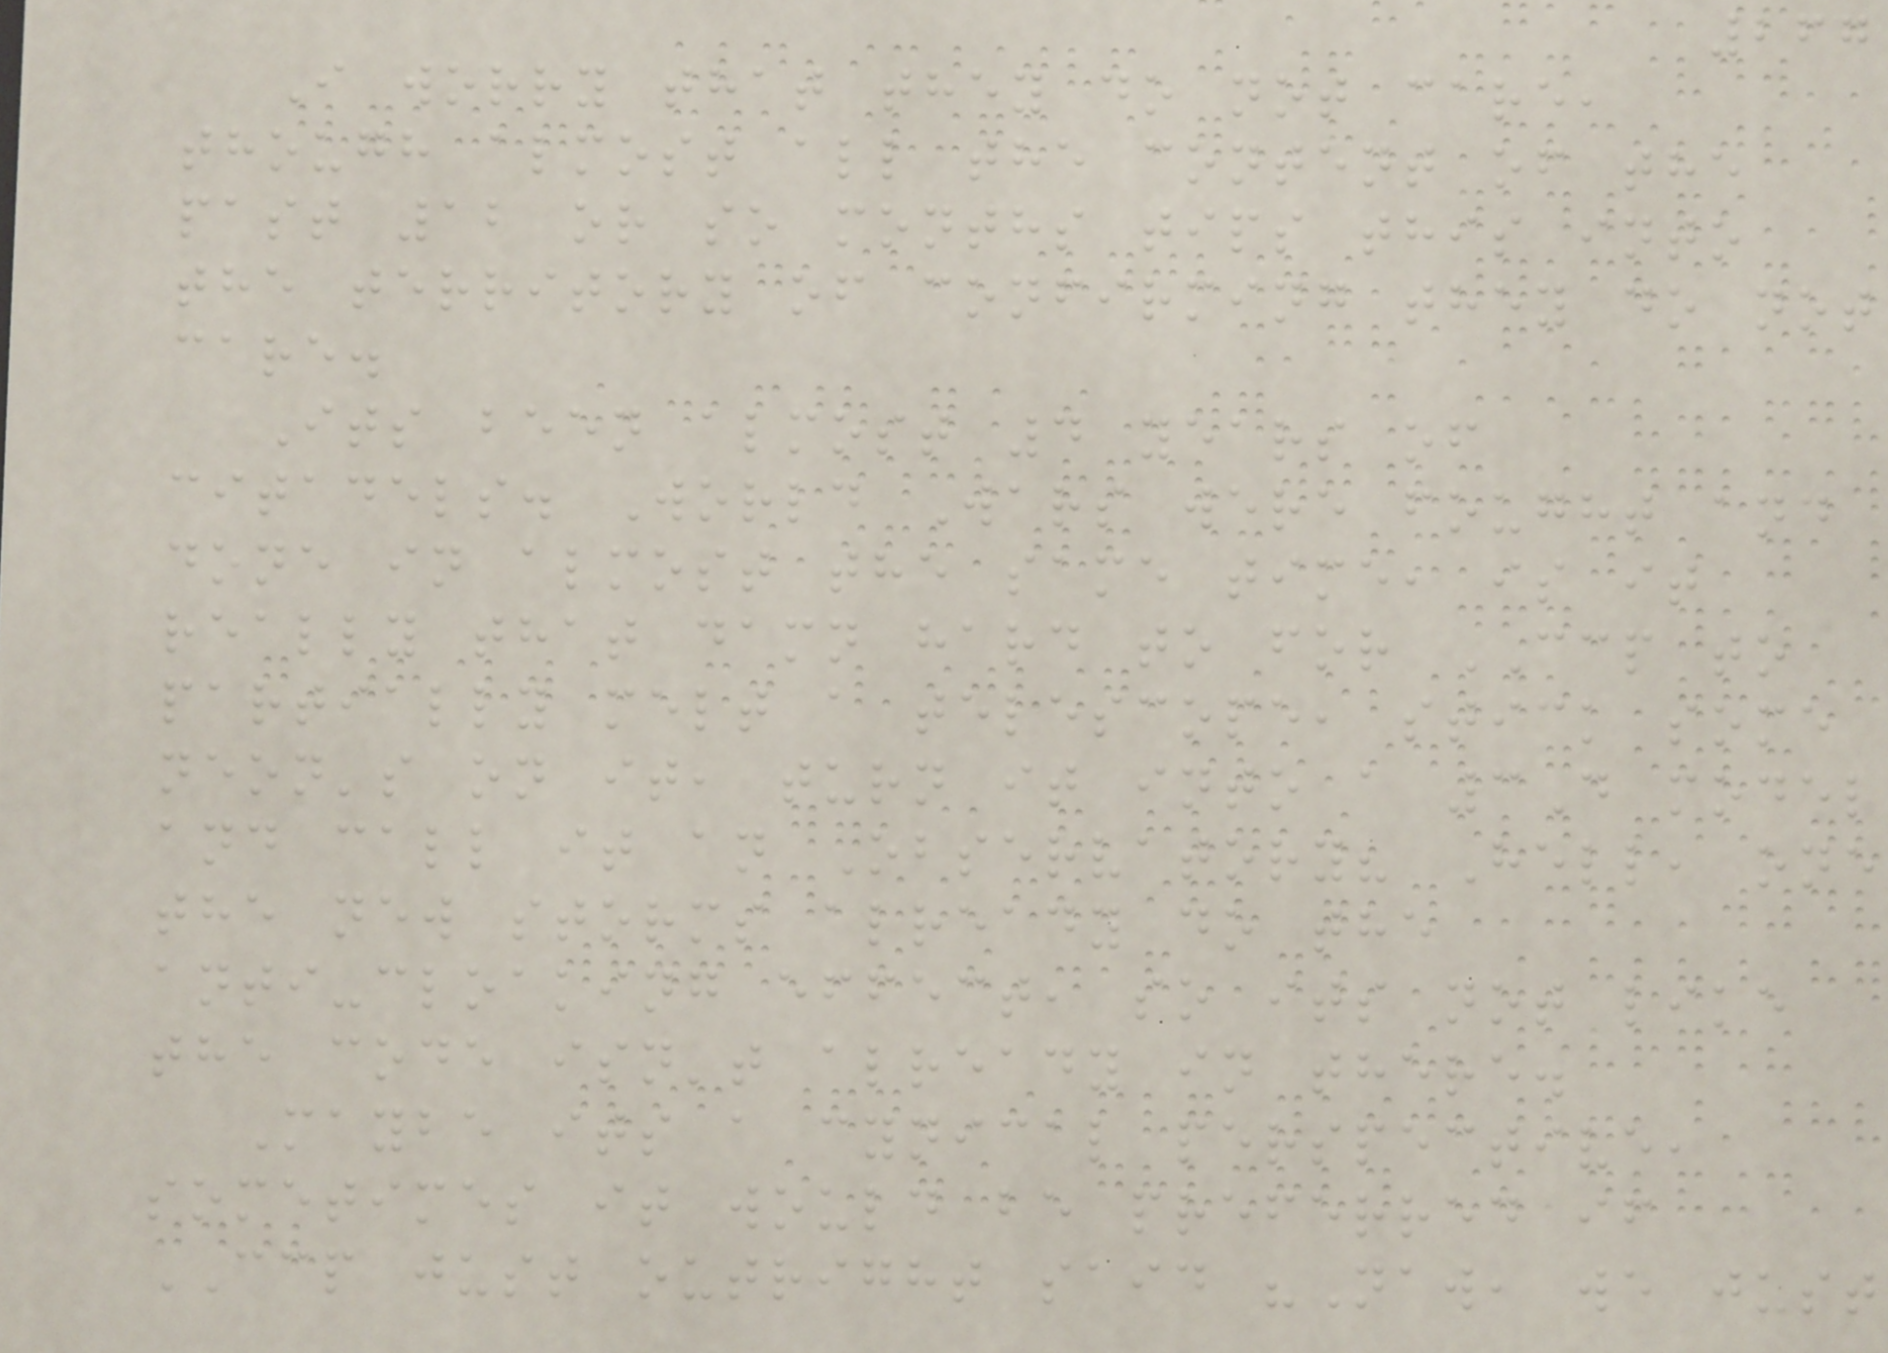267
I worry that they do not care,
though almost all the content of the
past 12 or so months tips this into
the territory of confirming they do not
care.
Its been almost 4 years of
citadels. World Wars were fought and
done in almost the same time, is it
really that damn hard to for CCP to
partially melt a telescope, stick some
neon's on it, turn it into a 3D model
and call it an Observatory? Hell, one
the new storms already do the
anti-cloaking effect, so its not like
the code isn't already in there.
Maybe its a cynical perspective,
sometimes it would be preferred if
CCP just outright said "Naw, we just
